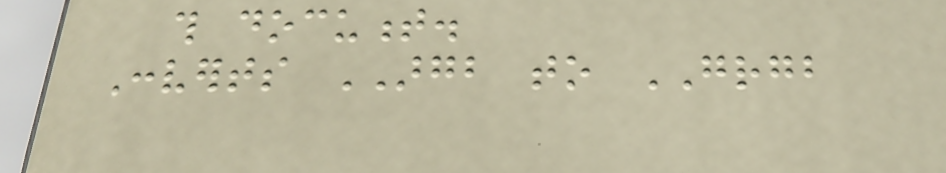this document.
Converts ARGB to GRGB
